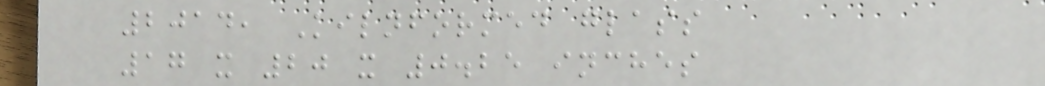2014, Kilnformed glass
17 x 20 x 0.25 inches
